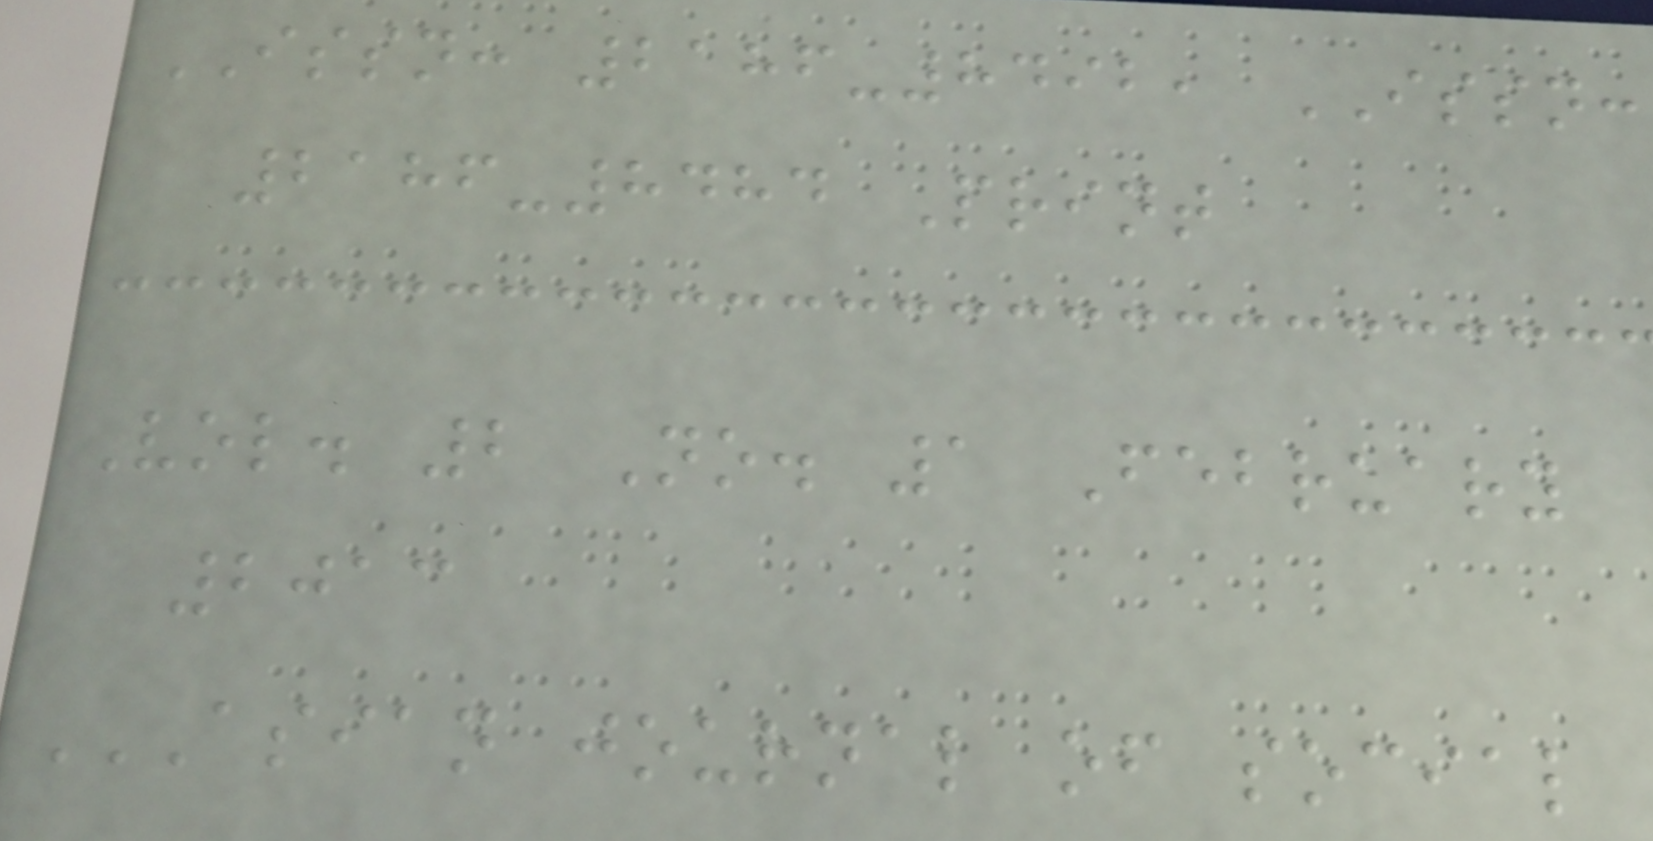ISSN: 2186-8492, ISSN:
2186-8484 Print
Vol. 2 No. 1 February
2013
ASIAN JOURNAL OF SOCIAL
